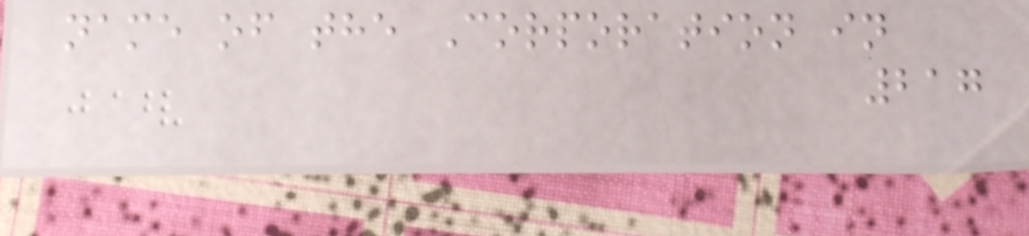name of the Corporation in
217
